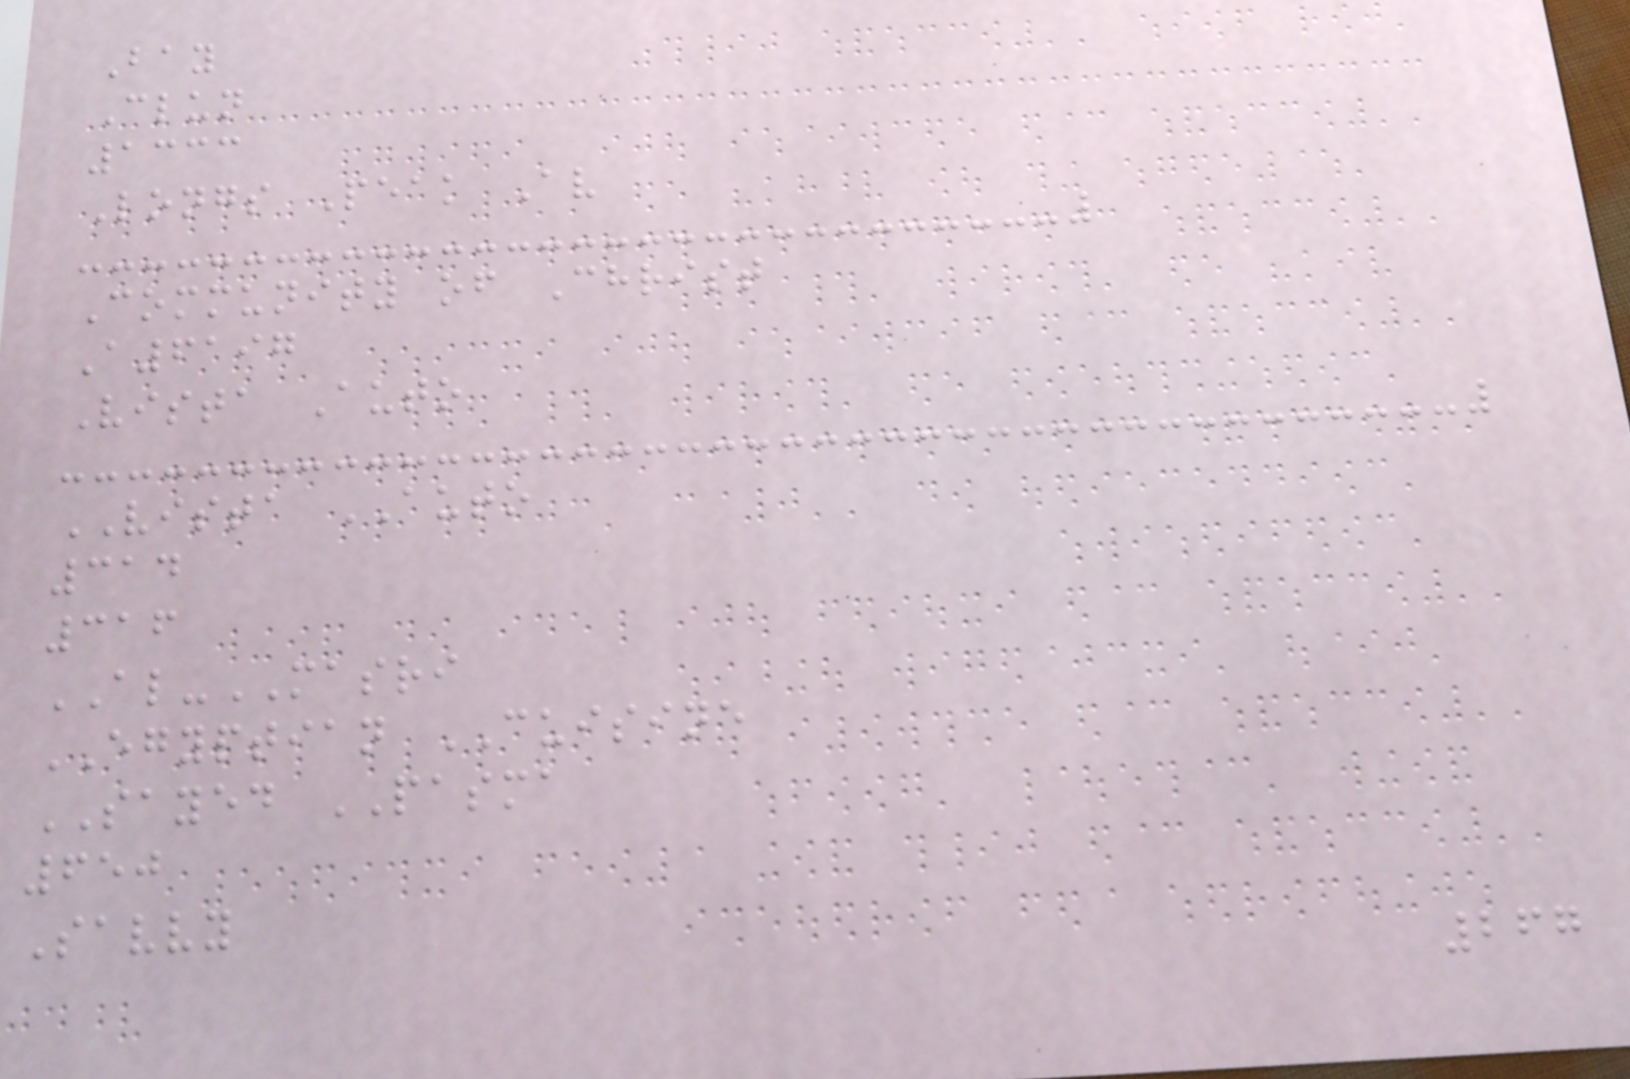Bay
Clun
1333
Longs Peak Av
Community of Christ
A6197
Vista Auto
VISTA AUTO
314
316
AL-MASRI
EGYPTIAN CUISINE
SAYED PASMA
650
Savvy
267
